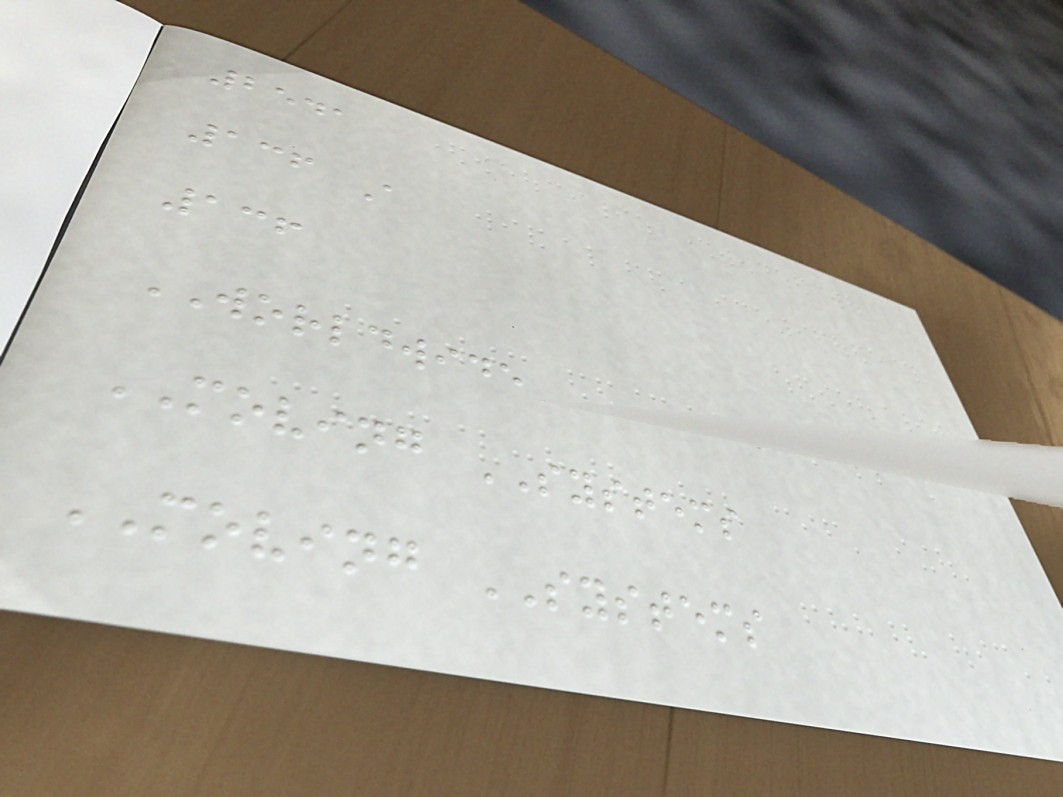2541
136 A
136
WORLDWIDE
MOVING SYSTEMS
MOVING SYSTEMS
